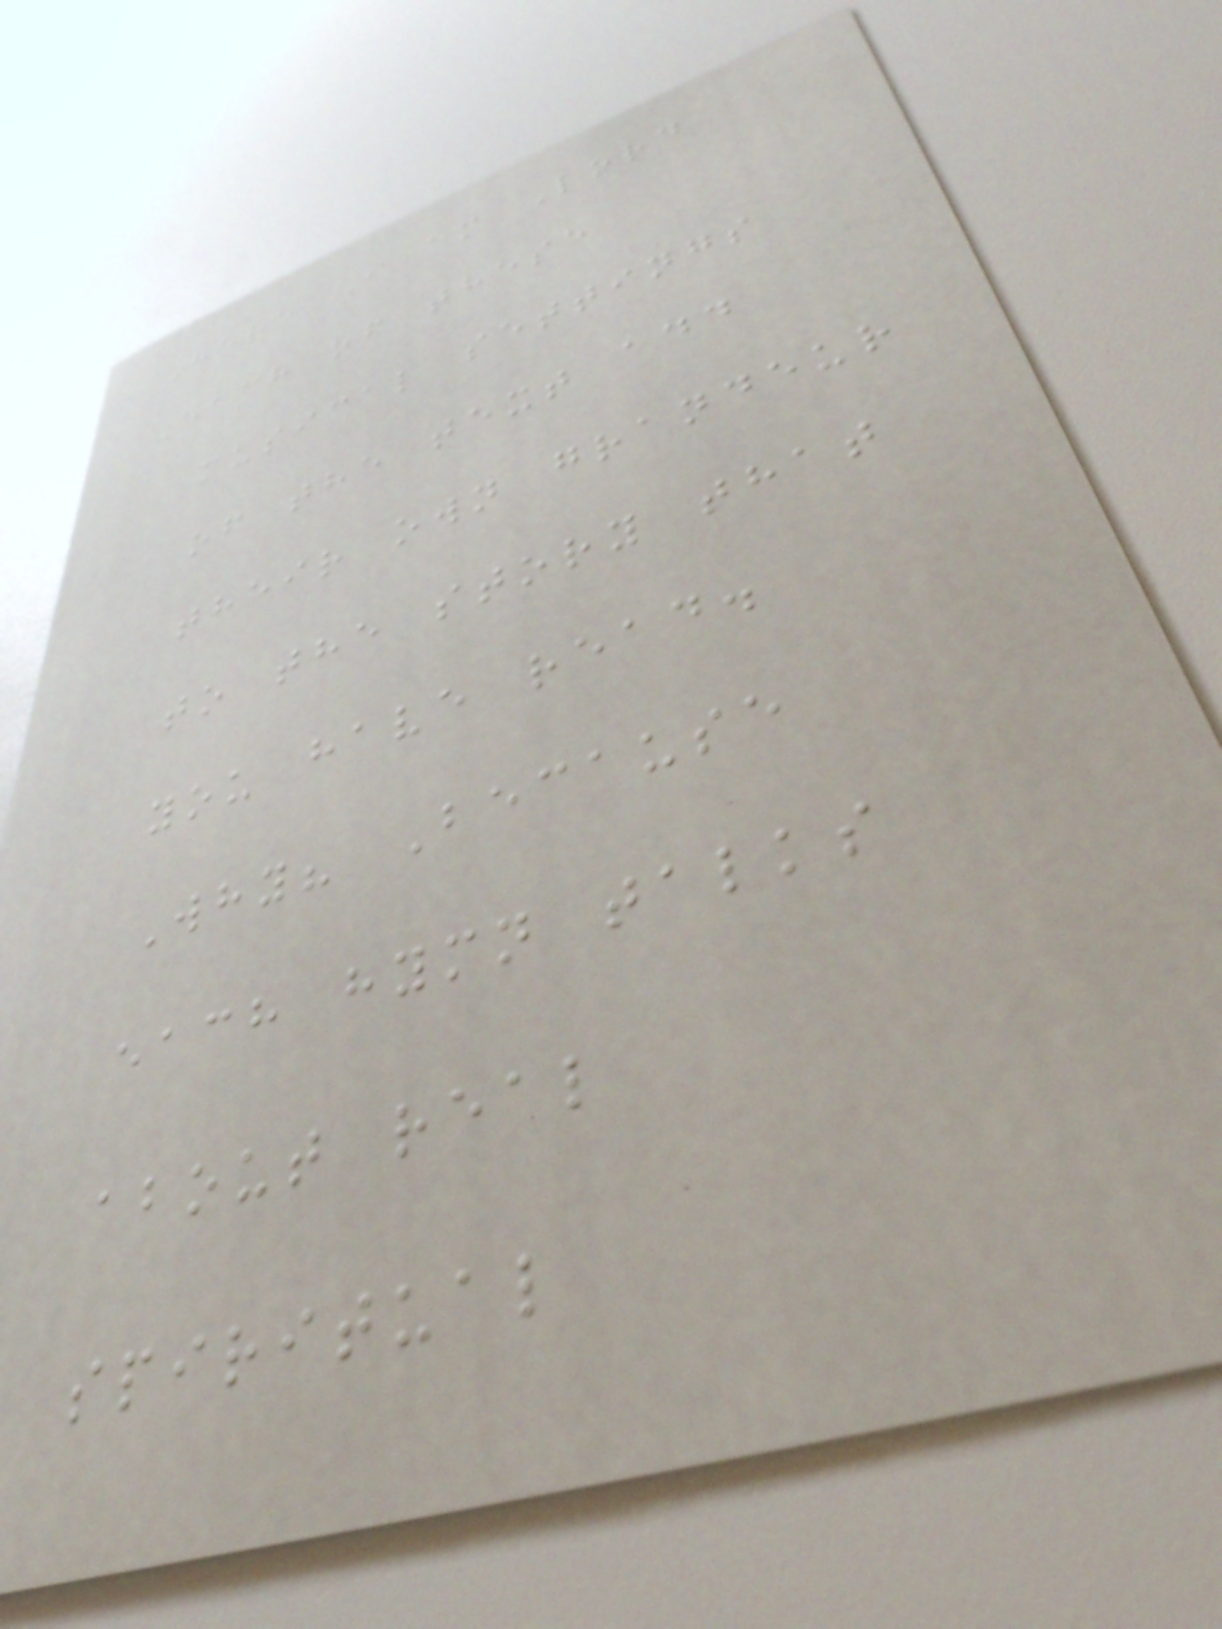Here I am Lord
Each of these
musical settings
of the text add
their own grandeur
to the story that
you have read.
Why? Because
each hymn talks
about real
spiritual
